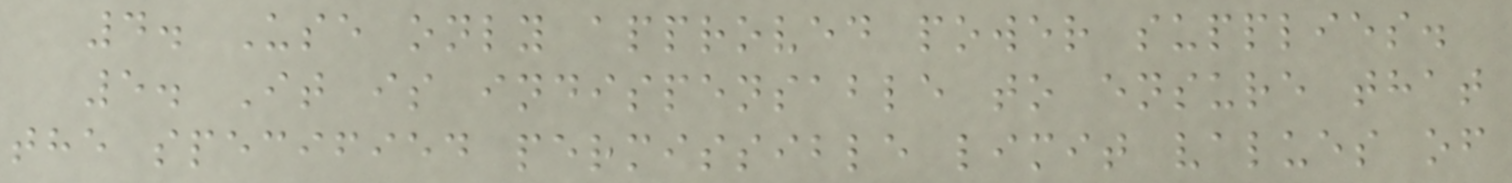4. Use only approved power supplies.
5. It is indispensable to ensure that
the specified permissible limit values of
